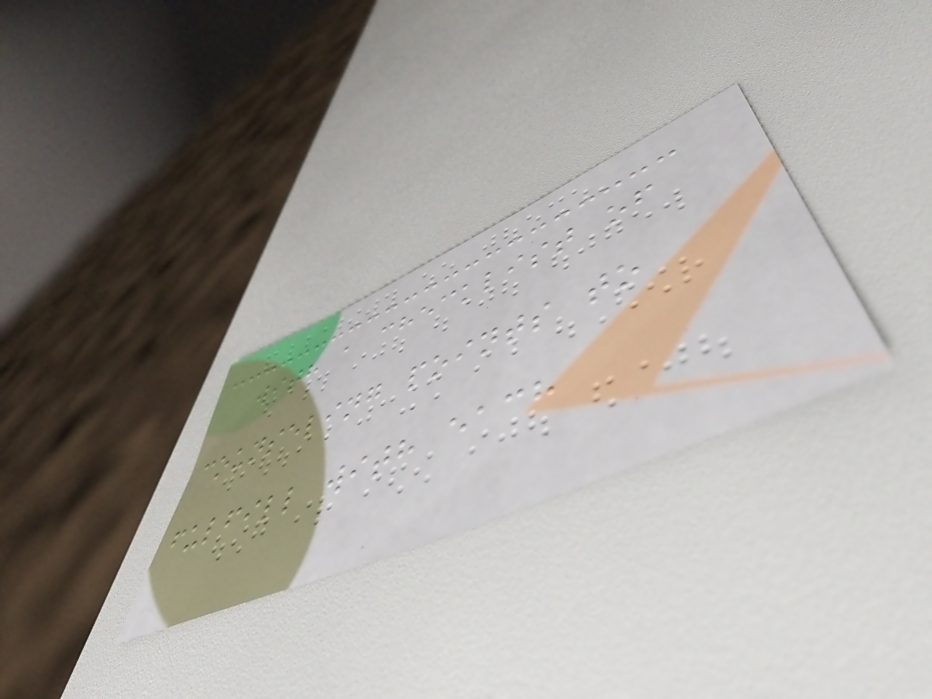with a checklist of
counseling points to
fulfill with each
